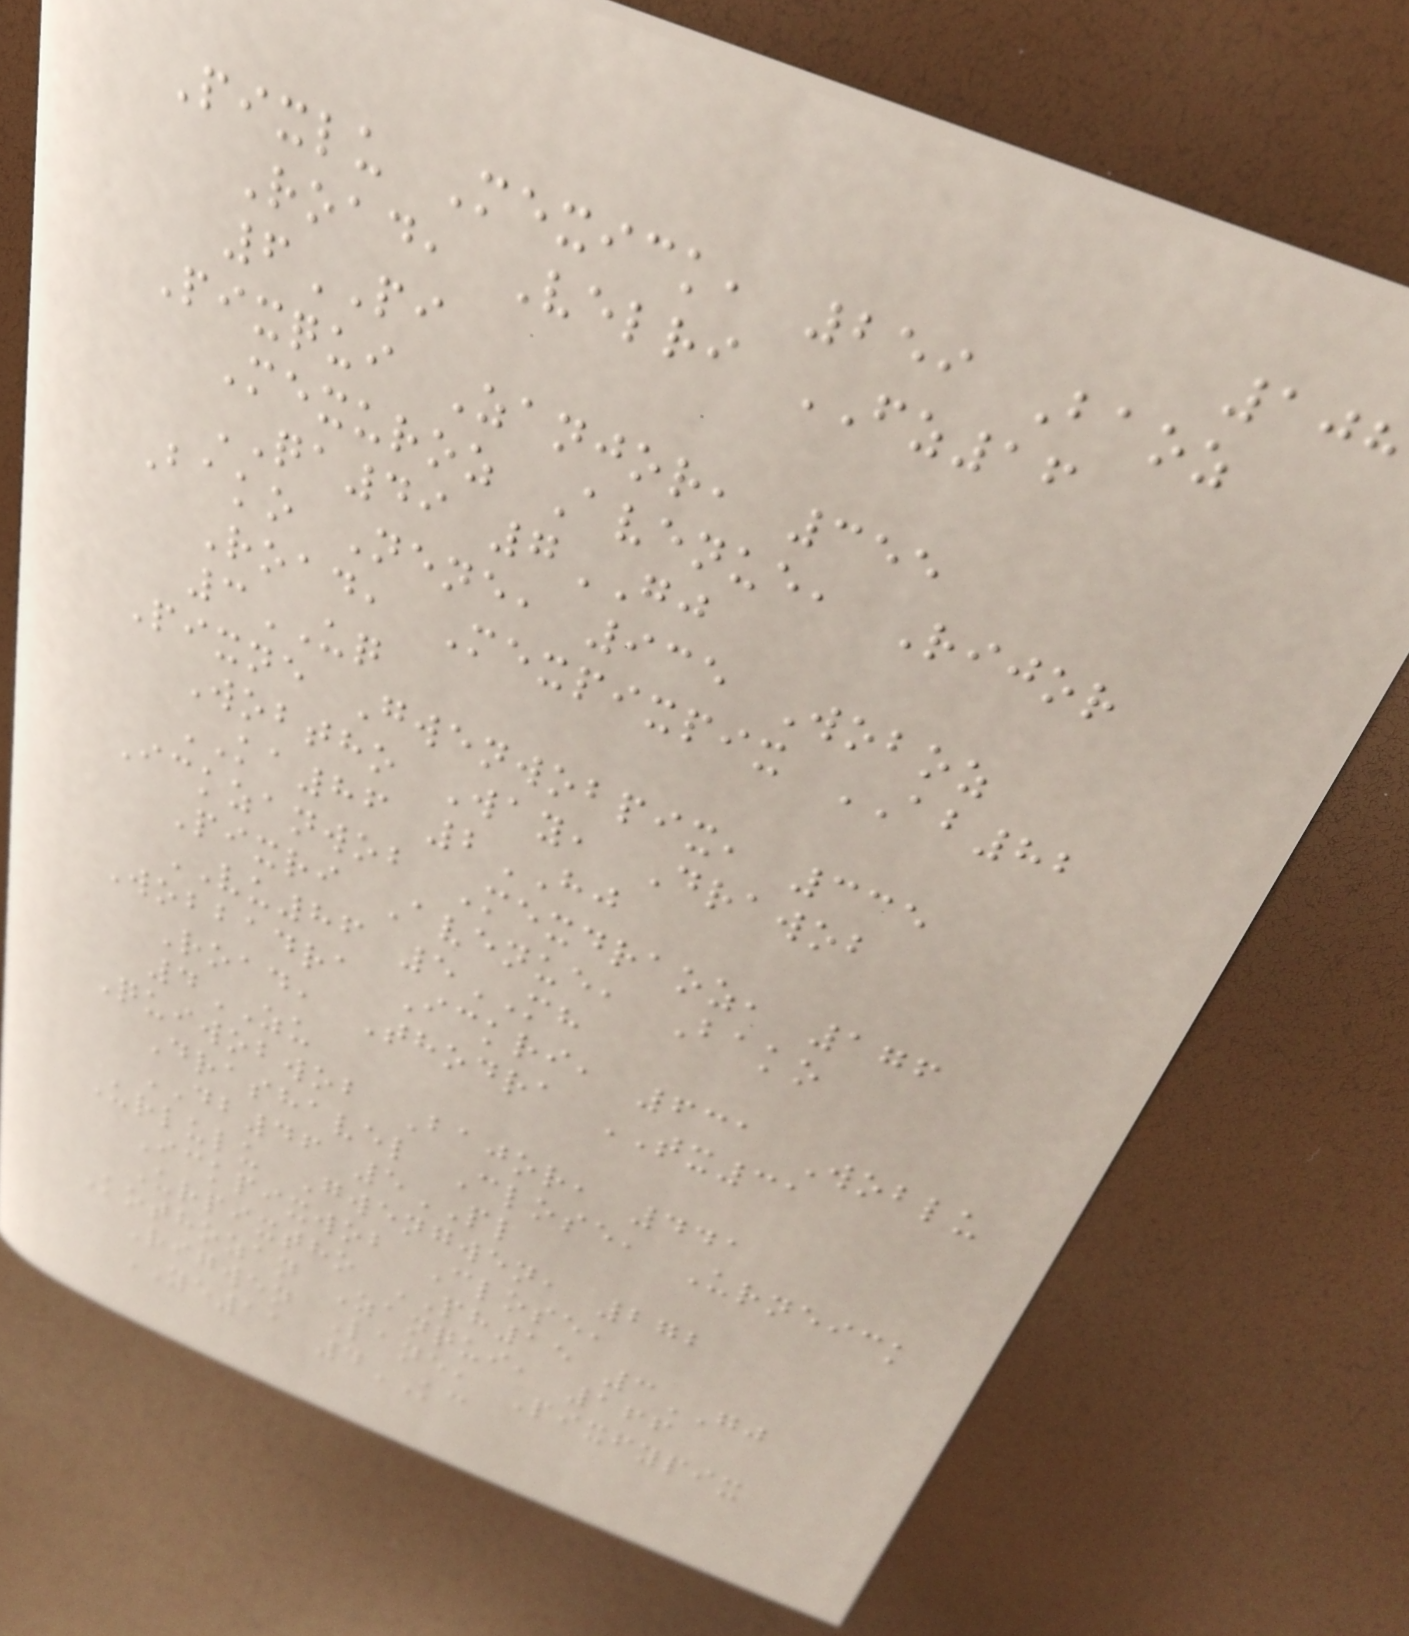108
Pixlu Mexick, 259 Baoz
Road, Velri FZ16
6PI
Pixqui Zanjor, 355
Mexuroz Avenue, Rijor
QA49 7GJ
Bako Nene, 935 Woboz
Road, Mexpixpix AB82
3UQ
Pixne Gwenwobpix, 335
Wobtho Way, Drawob
KA86 2HJ
Ickzanwob Mexdraoz, 176
Pixri Avenue, Bako
VU86 5MH
Wobbadra Ickri, 631 Woblu
Road, Thodra TX31
4ZU
Quiwobwob Bajor, 441
Drashavel Close, Urneick
DB46 5PL
Urlulu Gwengwen, 272
Ickpixwob Close,
Urpixtho PH15 3GJ
Kothozan Zanqui, 166
Rigwen Lane, Pixfypix
YE11 4KC
